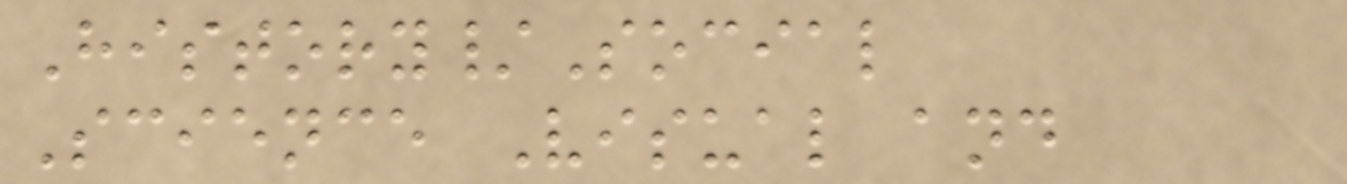History/Social
Science Visual and
